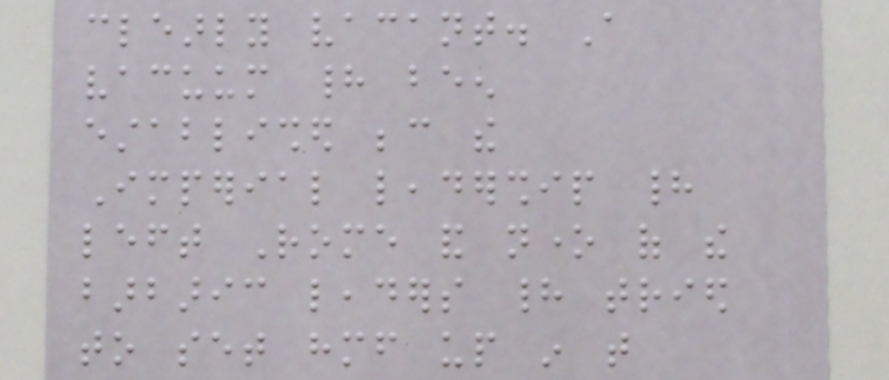clearly vacant. A
vacuum had been
established because the
Imperial leadership had
left Rome and none of the
barbaric leaders had tried
to set himself up in that
